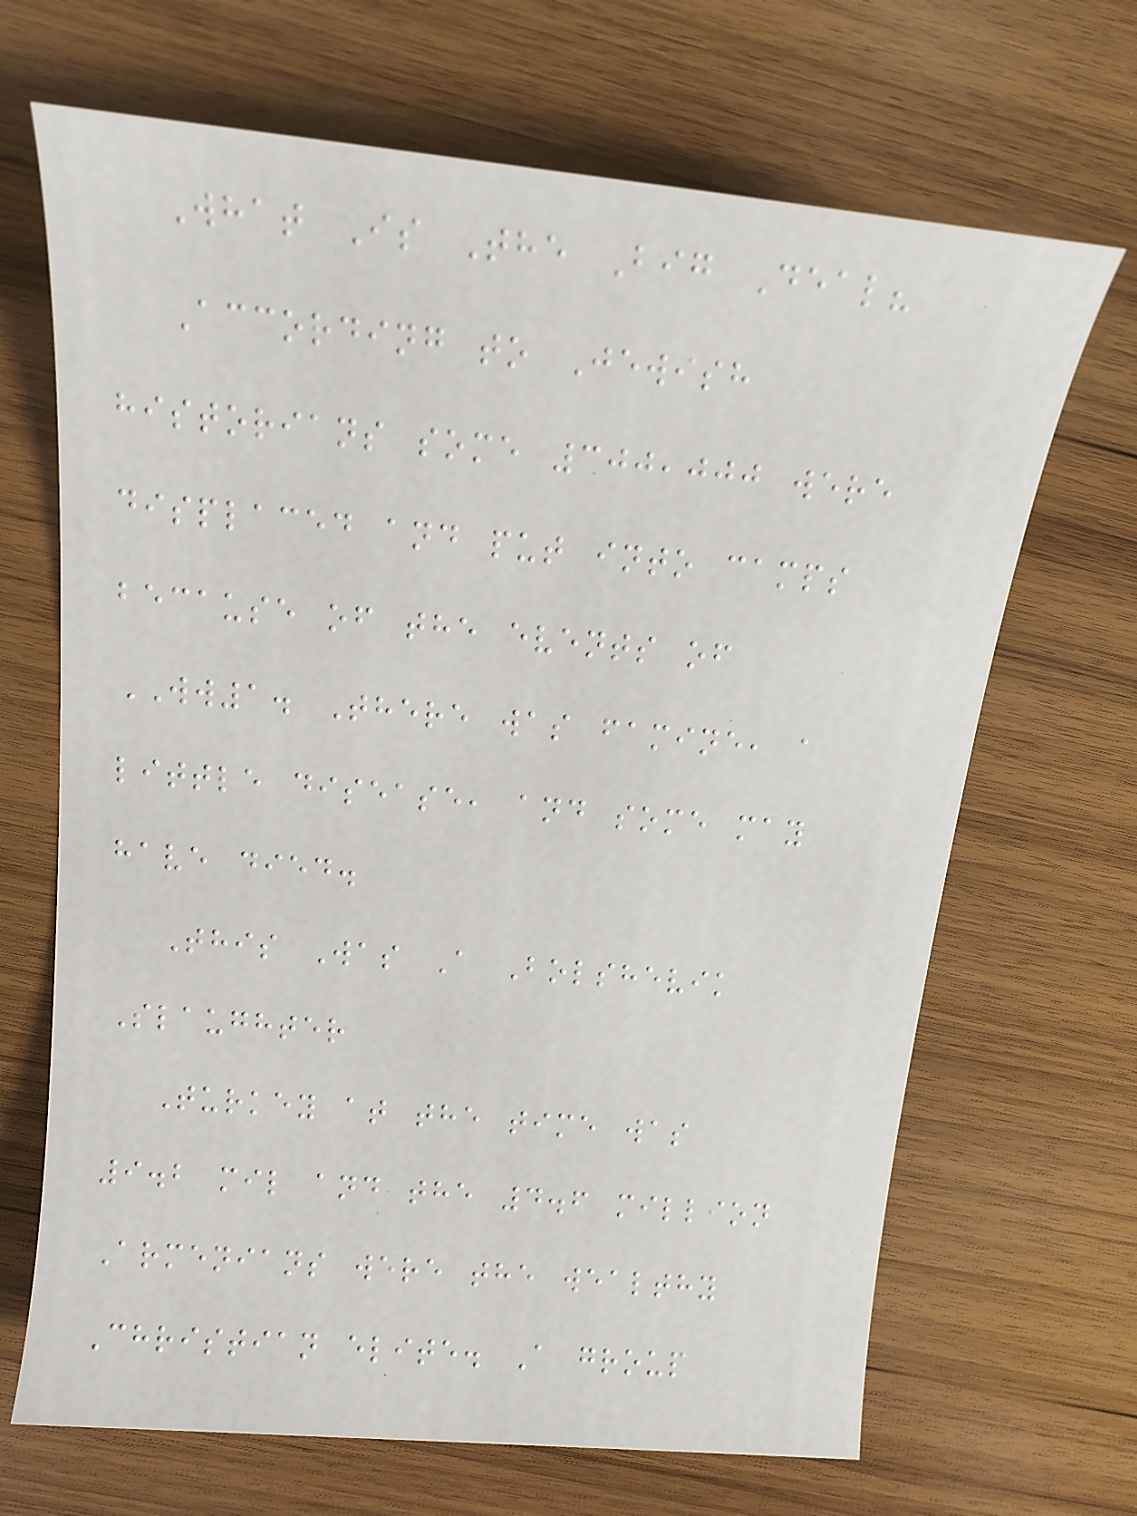What Is The Big Deal?
According to Jewish
historians some 300,000 were
displaced and put into camps
because of the events of
WW1. There was famine, a
little disease, and some may
have died.
This Was A Bolshevik
Slaughter
Turkey at the time was
9.2 mil and the 4.6 million
Armenians were the wealthy
Christian elite. A group
